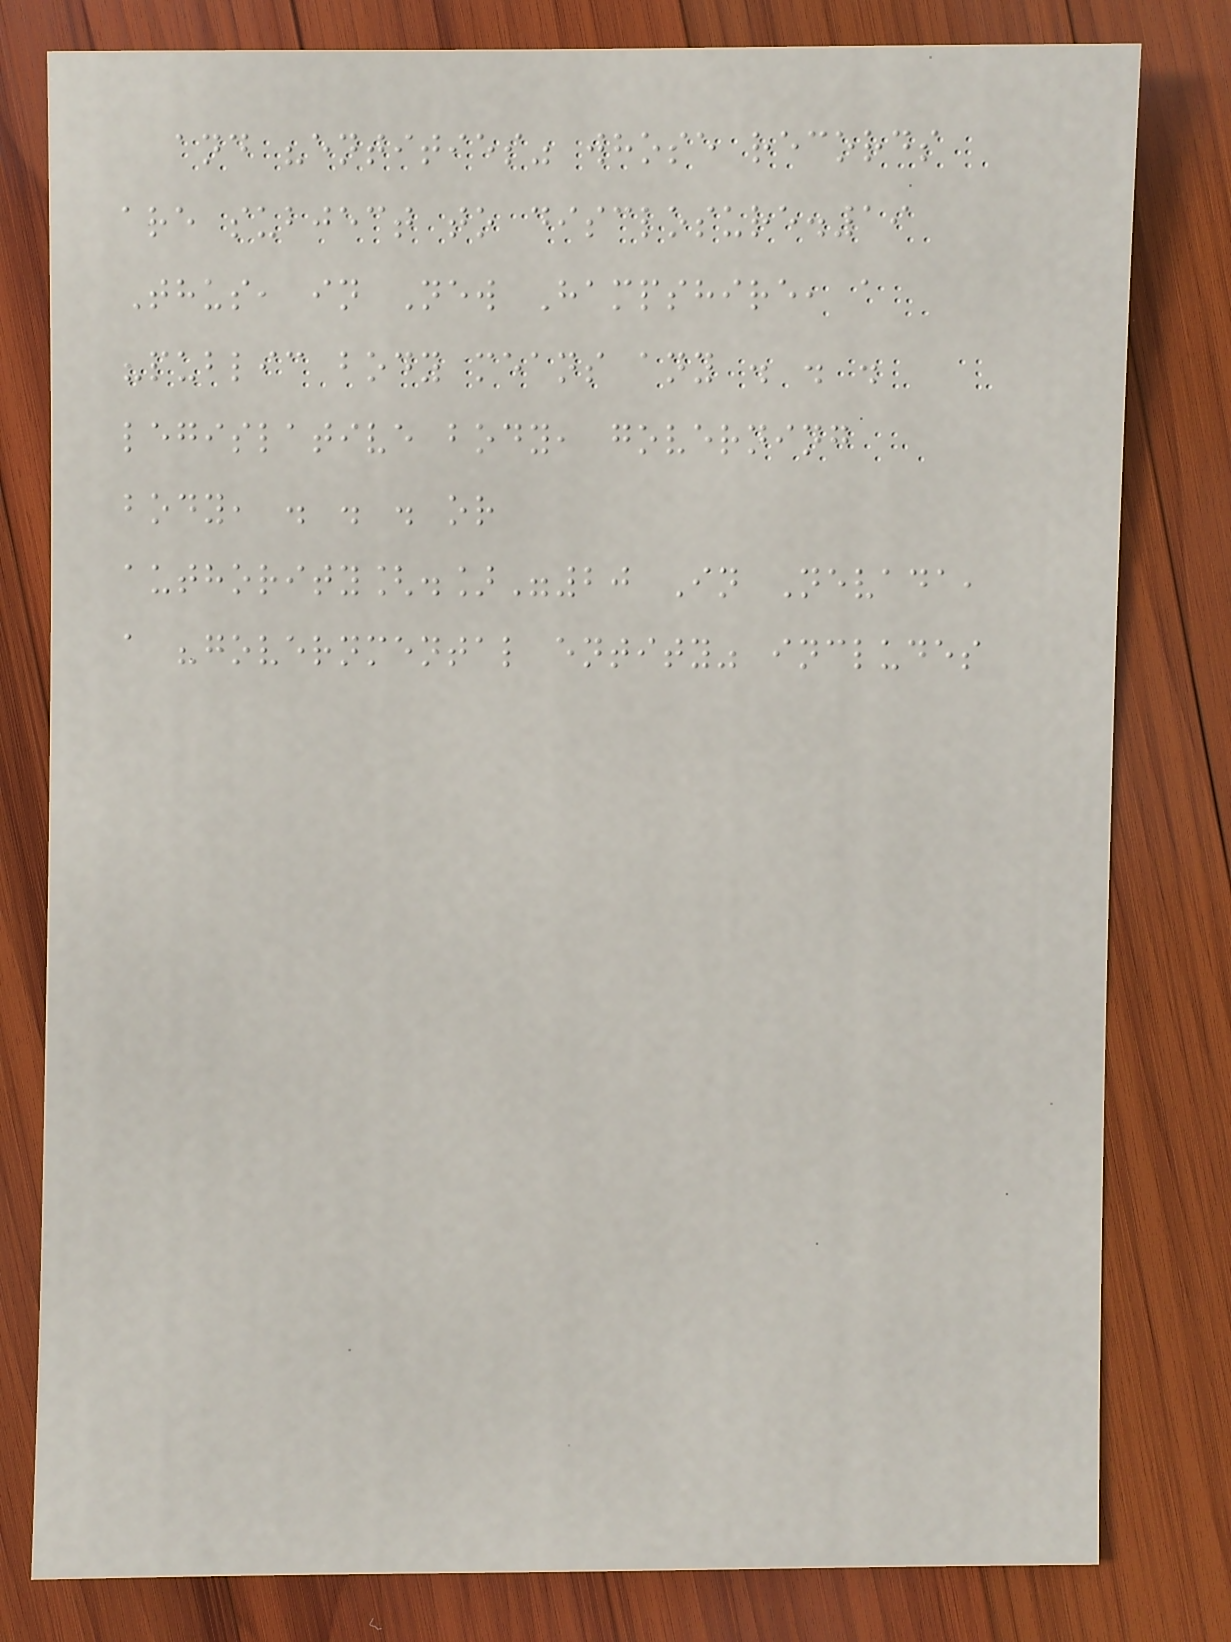and "entities" whose records
are subject to disclosure.19
Thus, in New Hampshire, a
"public body means any . . .
legislative body, governing
body, . . . or
authority[.]"20 In Nevada,
a "governmental entity" includes
